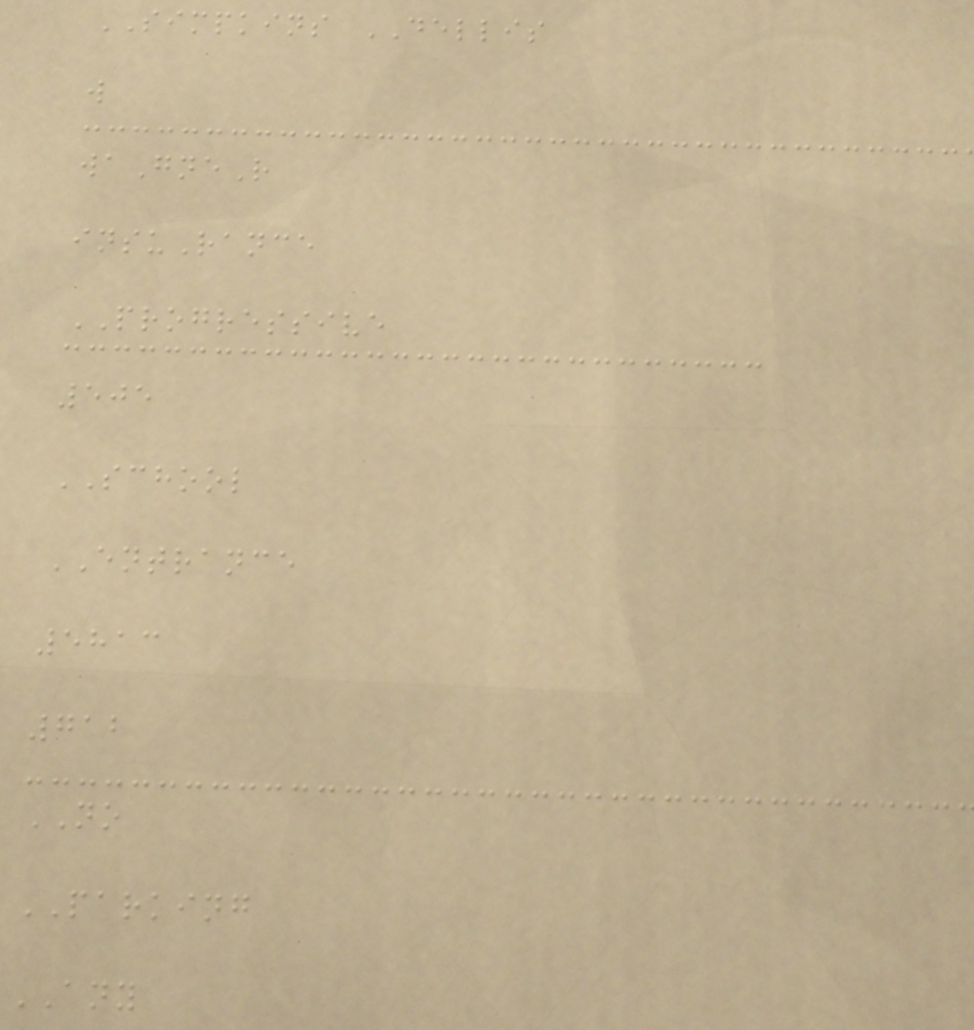SIMPKINS DELLIS
w
waGneR
insuRance
PROGRESSIVE
505
SCHOOL
ENTRANCE
5813
712
NO
PARKING
ANY
